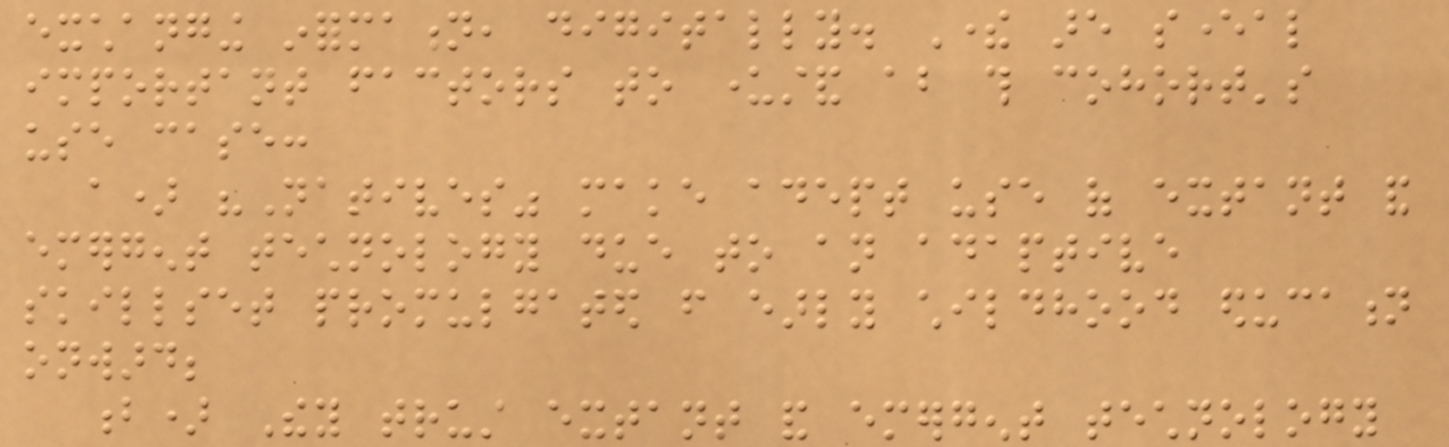exchanging information, digitally. There are several
important factors to understand about this cohort's
use case:
a) "Natives" make adept use of extant and
emergent technology due to an adaptive
skillset promulgated from early childhood education
onward;
b) They trust extant and emergent technology
